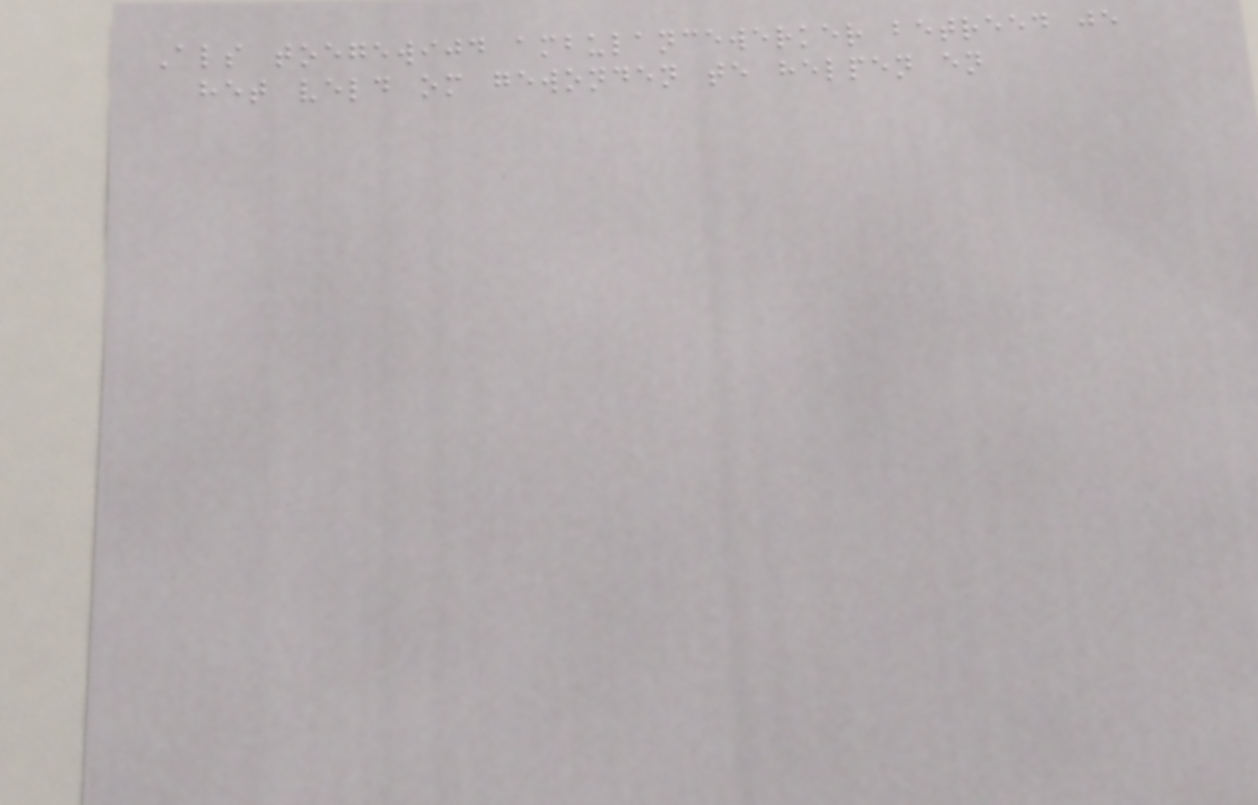Als toegewijd ambulancewerker betreed je
het veld om gewonden te helpen en
